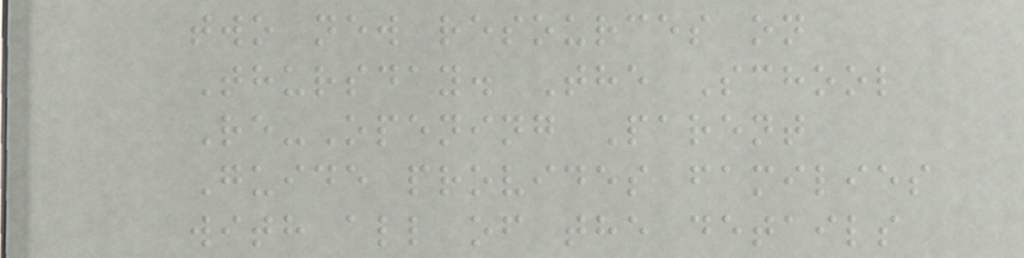two new resources on
Thursday. The School
Re-Opening Parent
Guide provides families
with all of the details
